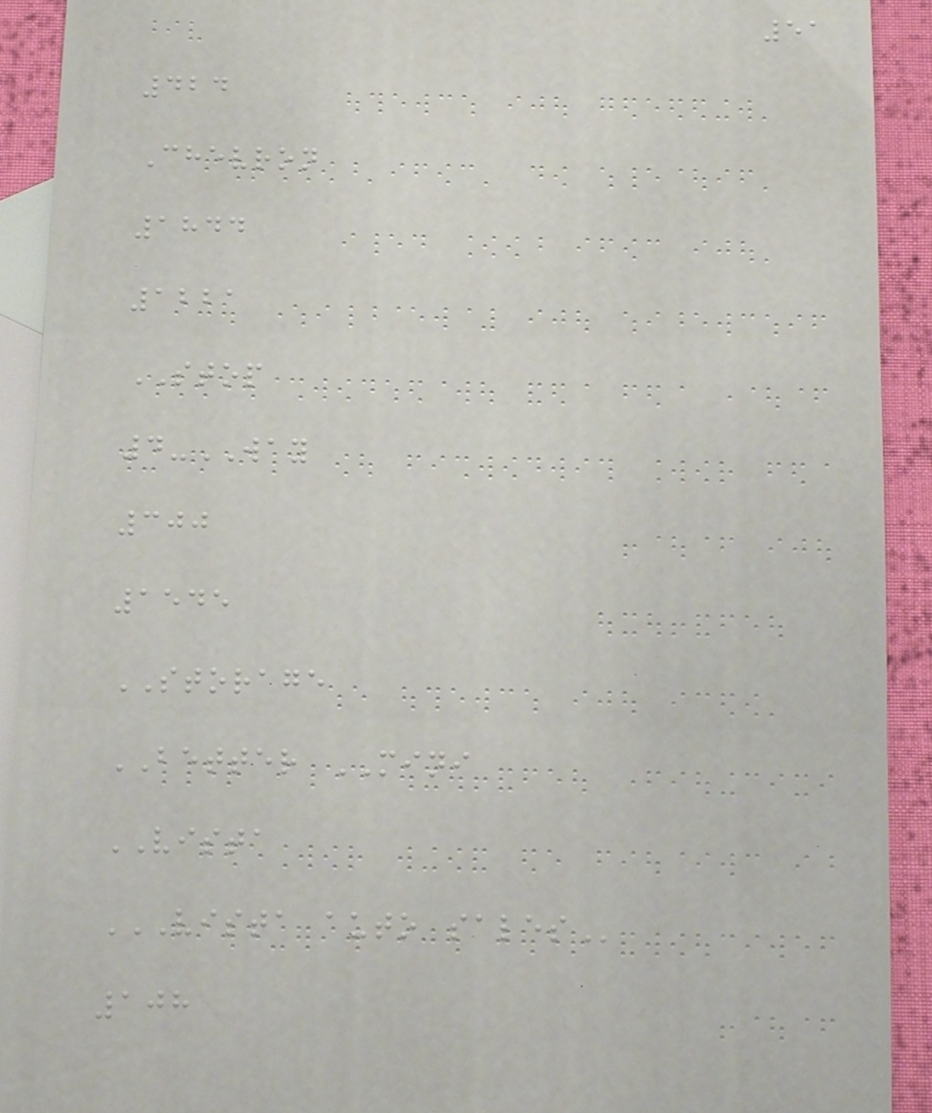51
424
Chevron
1844
1221
STOP
4-WAY
300
1545
STORAGE
BETTER MINI
VISTA
VISTA AUTO SALES
108
